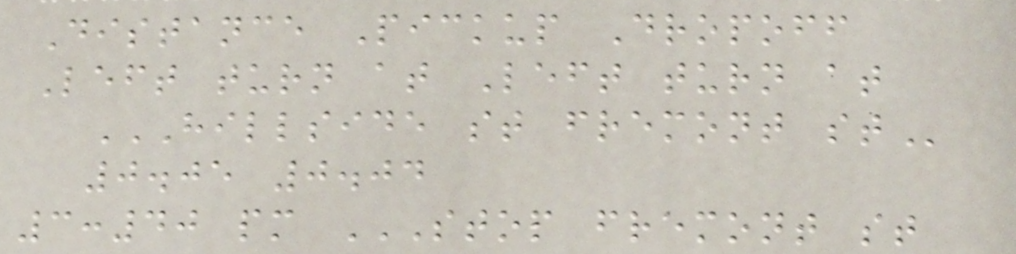Distance Pickup Dropoff
Left turn at Left turn at
HILLSIDE ST FREMONT ST
0.05 0.04
3:40 pm STOP FREMONT ST
